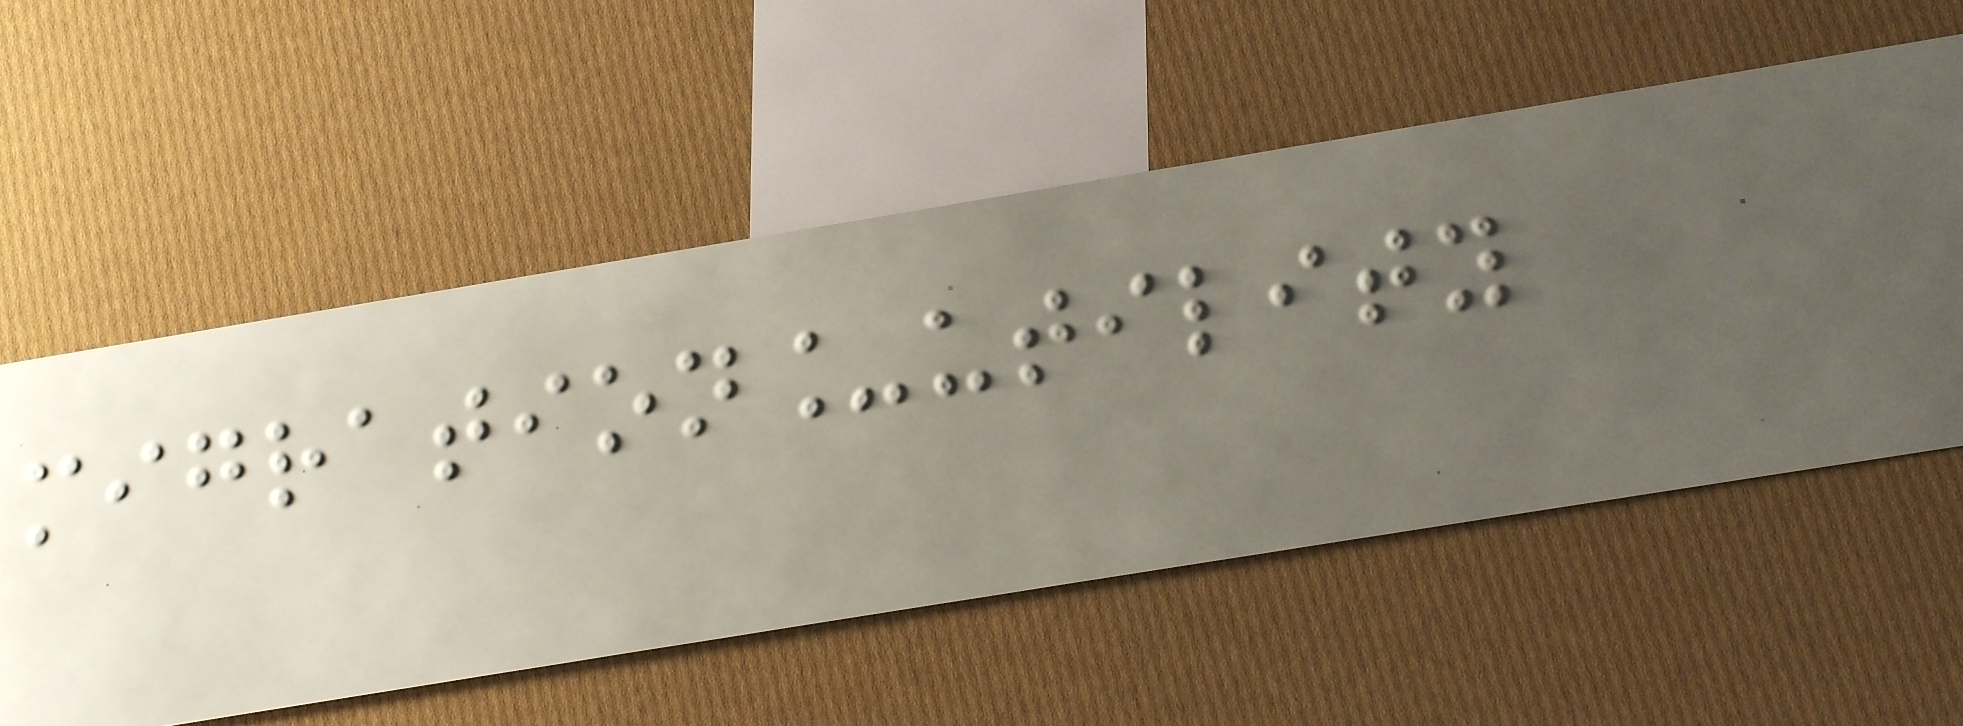migration_utility
